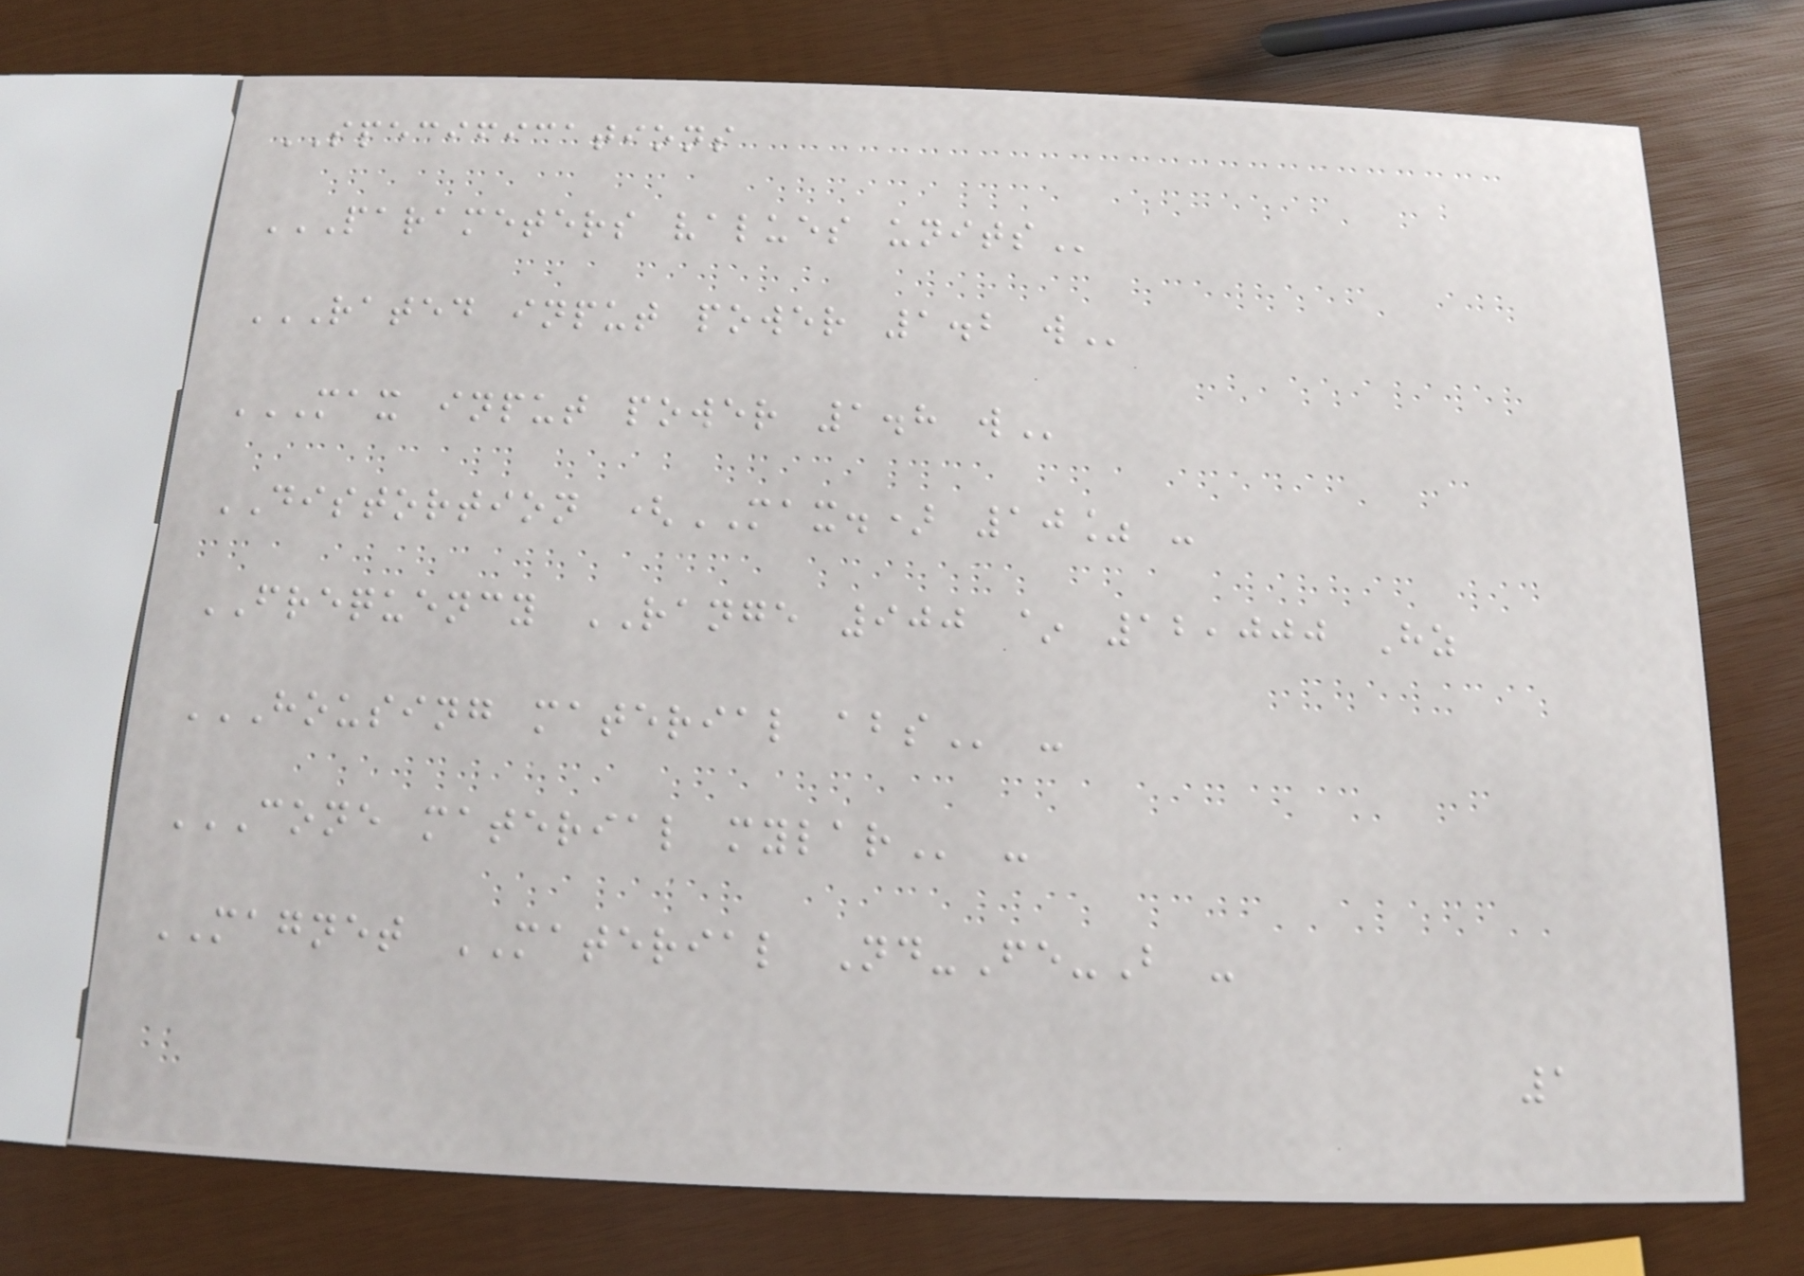SPECIFICATIONS
PARAMETERS VALUES UNITS
RATED INPUT POWER 1.2 W
MAX INPUT POWER 1.8 W
DISTORTION (MAX.) 10% -
FREQUENCY RANGE 900 ~ 12,000 Hz
HOUSING MATERIAL ABS -
CONE MATERIAL MYLAR -
MAGNET MATERIAL Nd-Fe-B -
1
